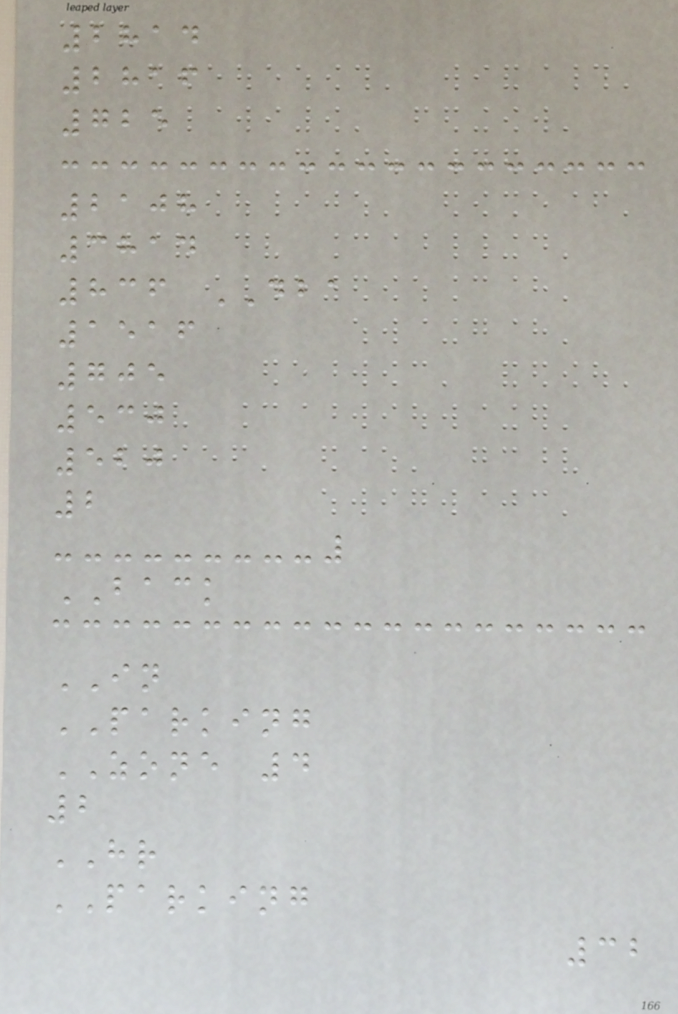2814
2816
725
2108
3814
836 DBA
1516
705
530
520
2
BACK
IN
PARKING
ZONE 4
2
HR
PARKING
32
